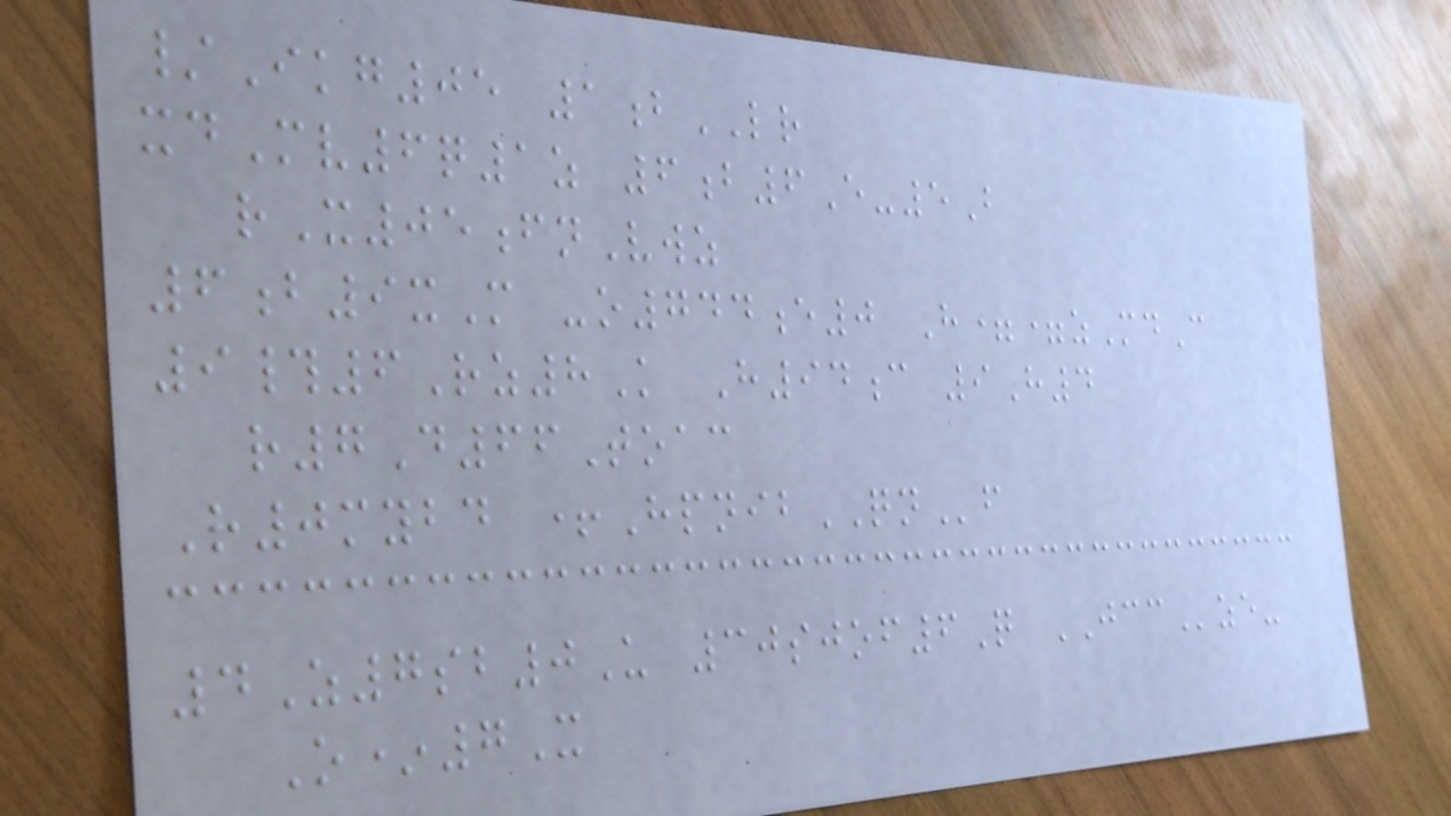/Ikg05 1bLR
xdMv6q1z 6b6E-5B
rX05fnVwz
6b9xM -o744e0 H==zMdC
9#6Rz8K H94c 9H4
r7D66Toac
R0mybd +HpnibQNf
4Z7sb0U 30sjof6Q JCCze-
O*7X
